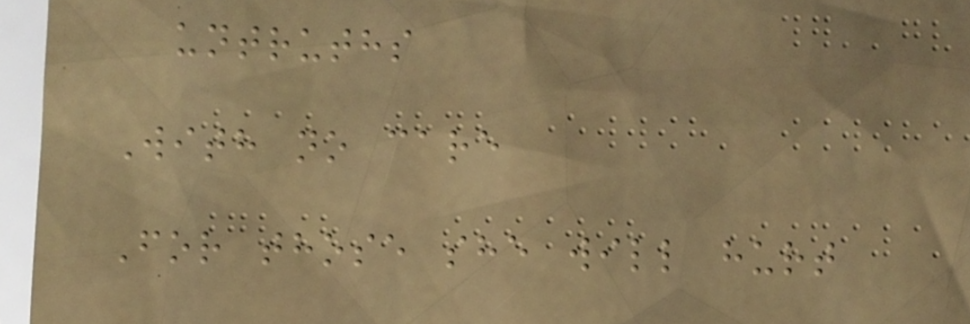untruths
With no care
For those she will hurt
